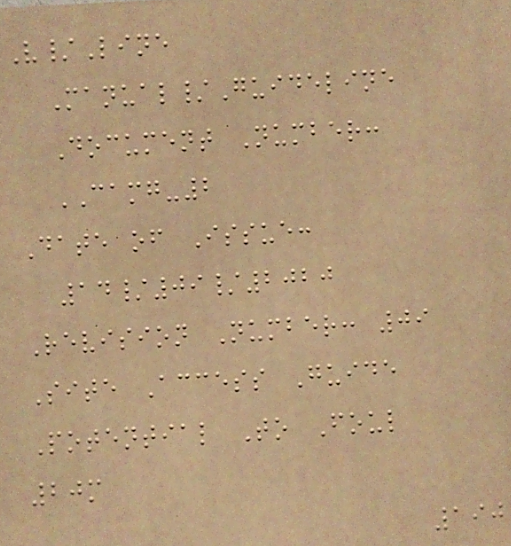V/Line
Manual/Guideline
Document Number:
CAMG-2
Date of Issue:
14/09/2020
Revision Number: 09
Site Access Guide
Potential To Foul
20m
190
